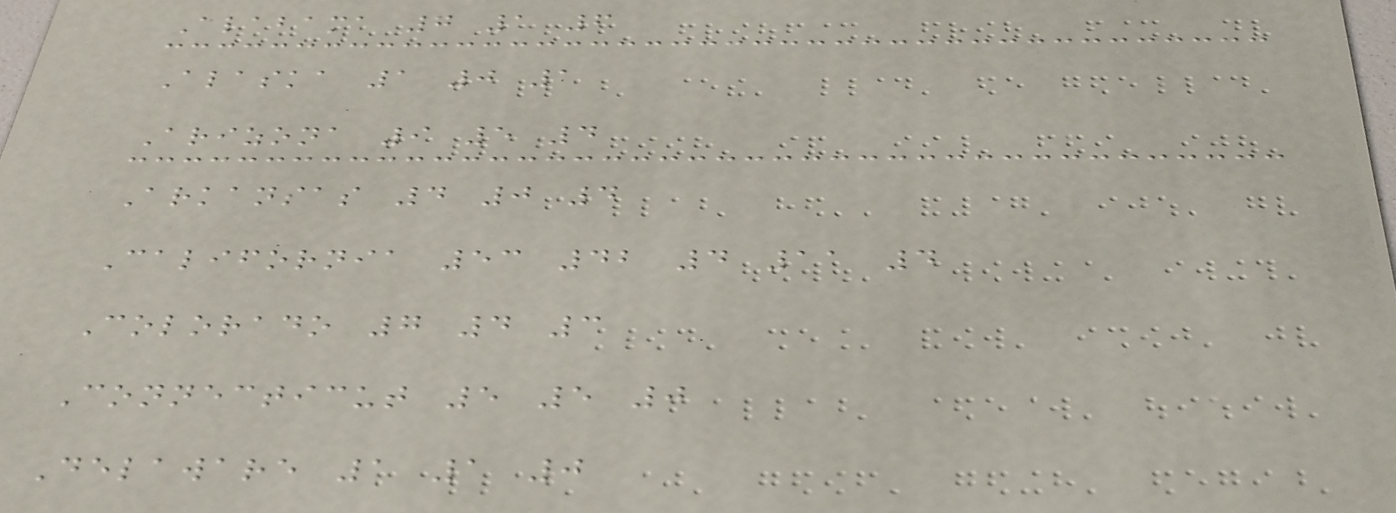Alabama 7 1 6
Alaska 1 0 1
Arizona 9 5 4
Arkansas 4 0 4
California 53 42 4 11 4
Colorado 7 4 3
Connecticut 5 5 0
Delaware 1 1 0
